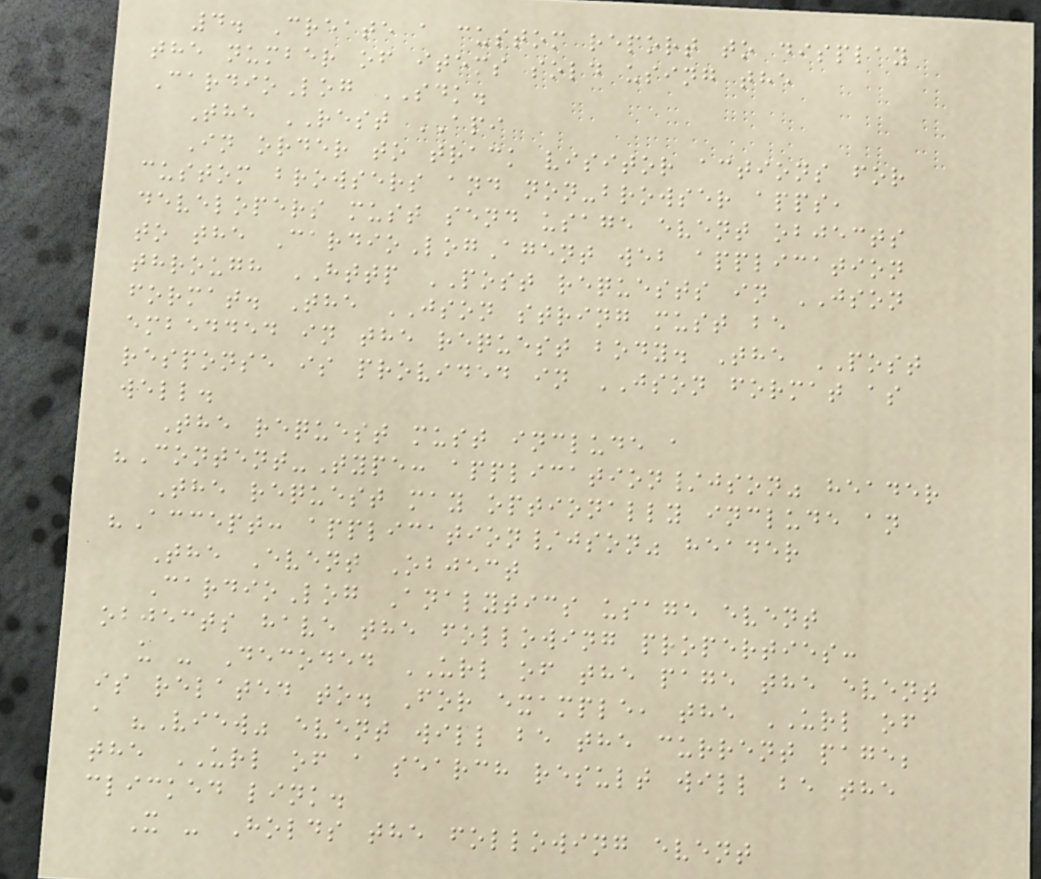4. Create a custom report to display
the number of items sold using the
CardioLog SDK.
The REST API
In order to track visitor actions for
custom browsers and non-browser apps,
developers must send usage event objects
to the CardioLogAgent web application
through HTTP POST requests in JSON
format. The JSON string must be
embedded in the request body. The POST
response is provided in JSON format as
well.
The request must include a
"Content-Type: application/json" header
The request may optionally include an
"Accept: application/json" header
The Event Object
CardioLog Analytics usage event
objects have the following properties:
u - Decoded URL of the page the event
is related to. For example, the URL of
a "View" event will be the current page;
the URL of a search result will be the
clicked link.
X - Holds the following event
